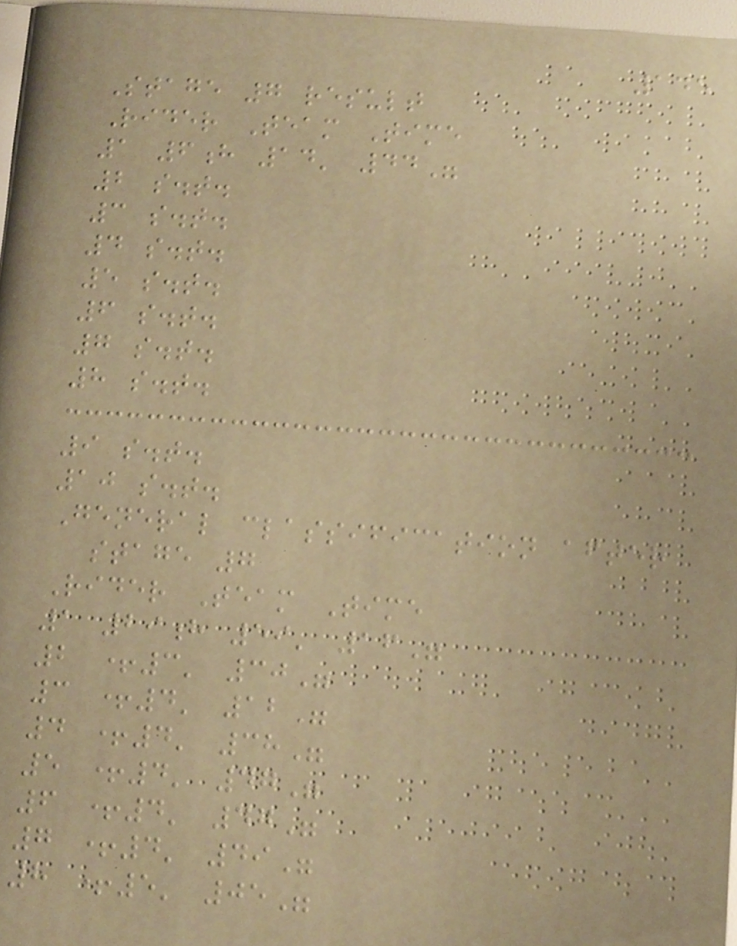145
Stage 7 result
Rider Team Time
1 6h 14' 44"
2 s.t.
3 s.t.
4 s.t.
5 s.t.
6 s.t.
7 s.t.
8 s.t.
9 s.t.
10 s.t.
General classification after
stage 7
Rider Team Time
1 29h 59' 16"
2 +3' 30"
3 +4' 12"
4 +4' 38"
5 +4' 47"
6 +4' 47"
7 +4' 49"
8 +5' 05"
